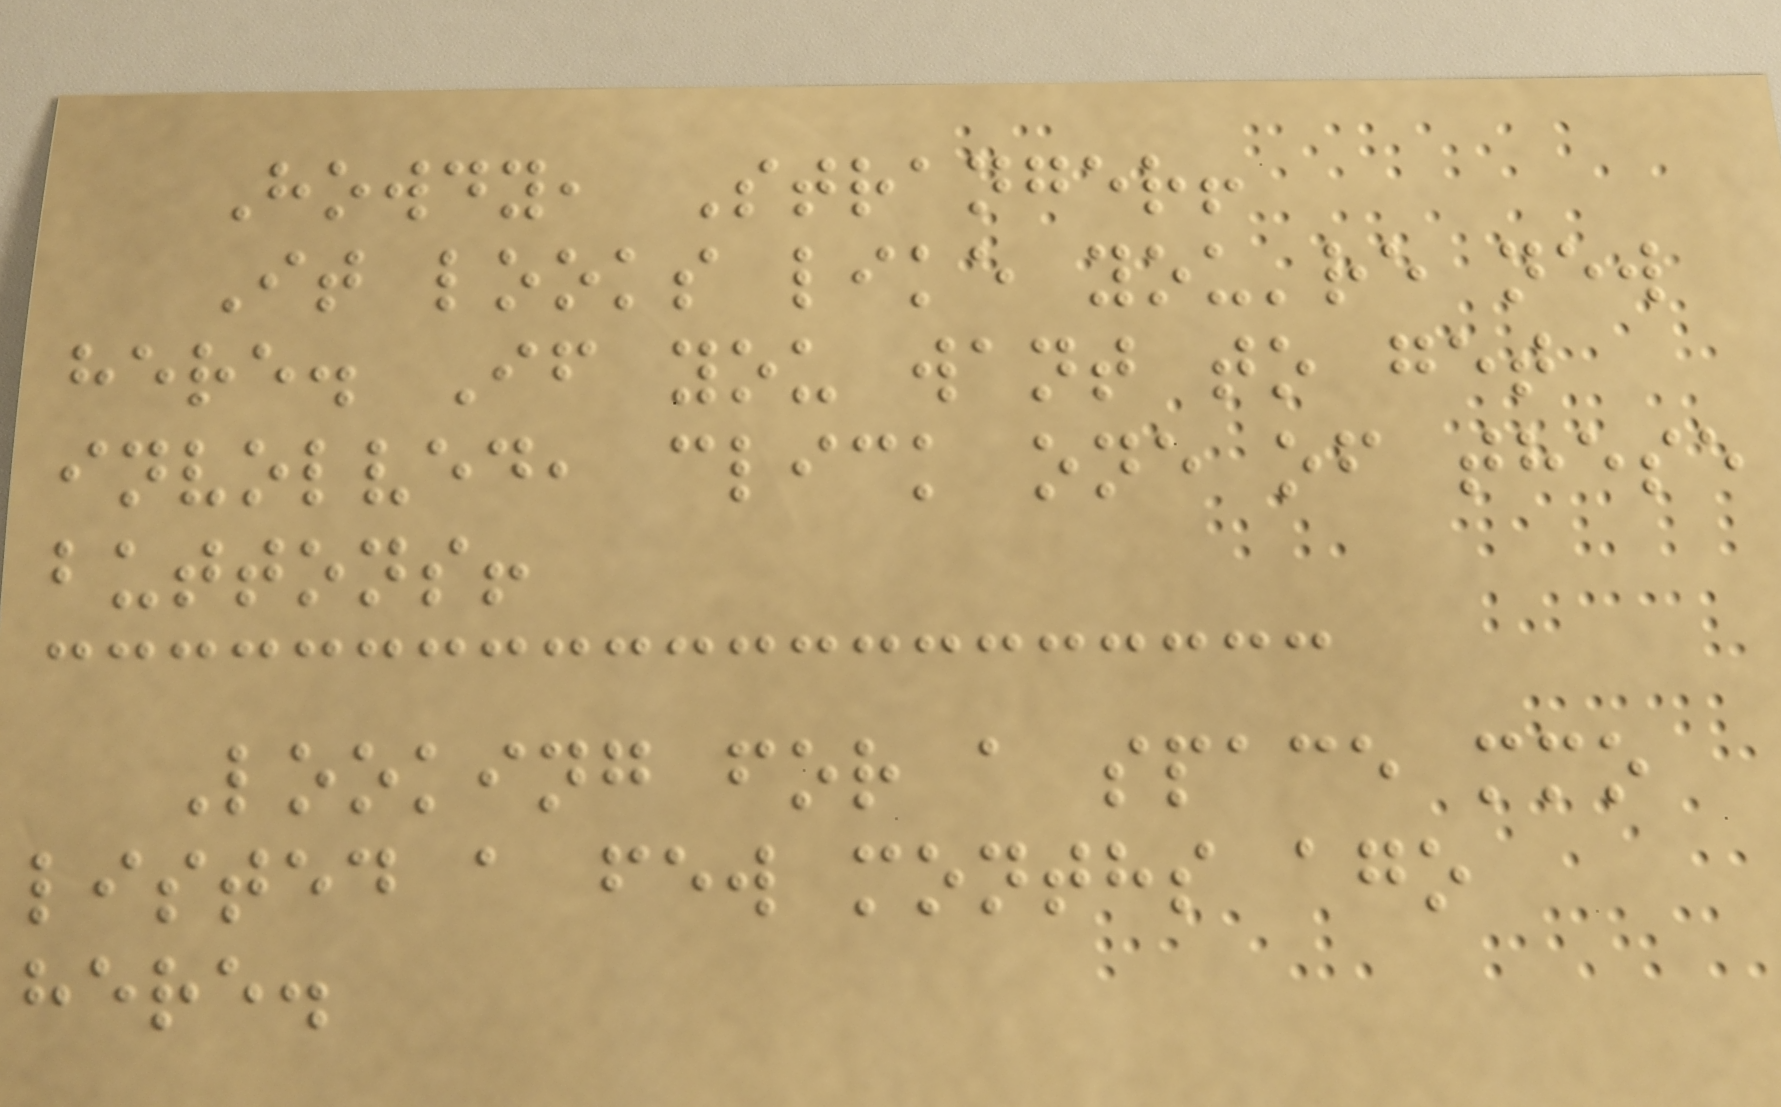Howdy, Stranger!
It looks like you're new
here. If you want to get
involved, click one of these
buttons!
Looking for a space mmo
listed a few months ago
here.
